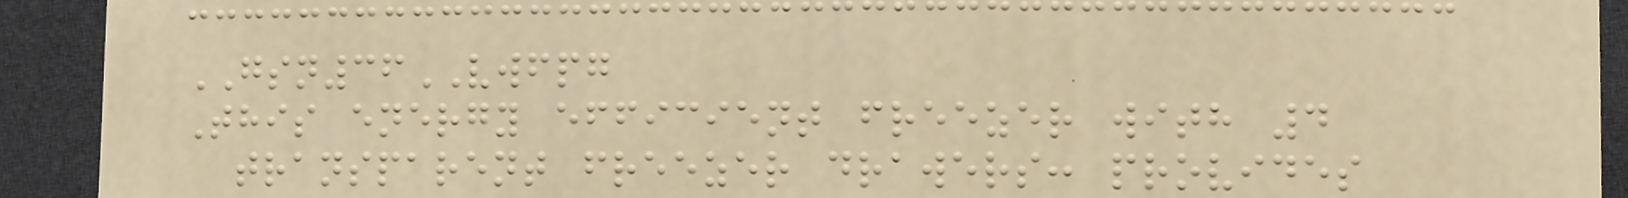GSN36VWFPG
This energy efficient freezer with 4
transparent freezer drawers: provides
